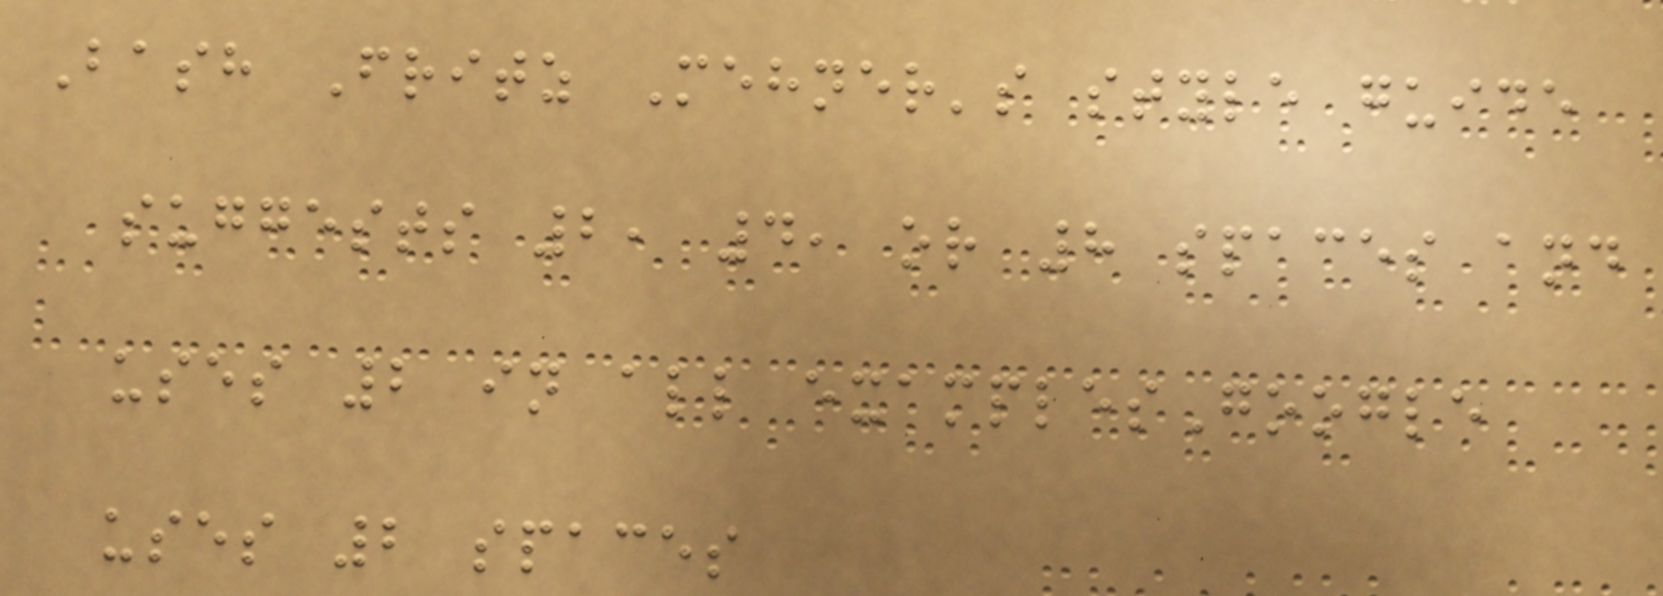Bash Fritz Mehner's style guide
suggests 2, 4, or 8 spaces and
uses 2 in all examplesGoogle
uses 2 spaces
